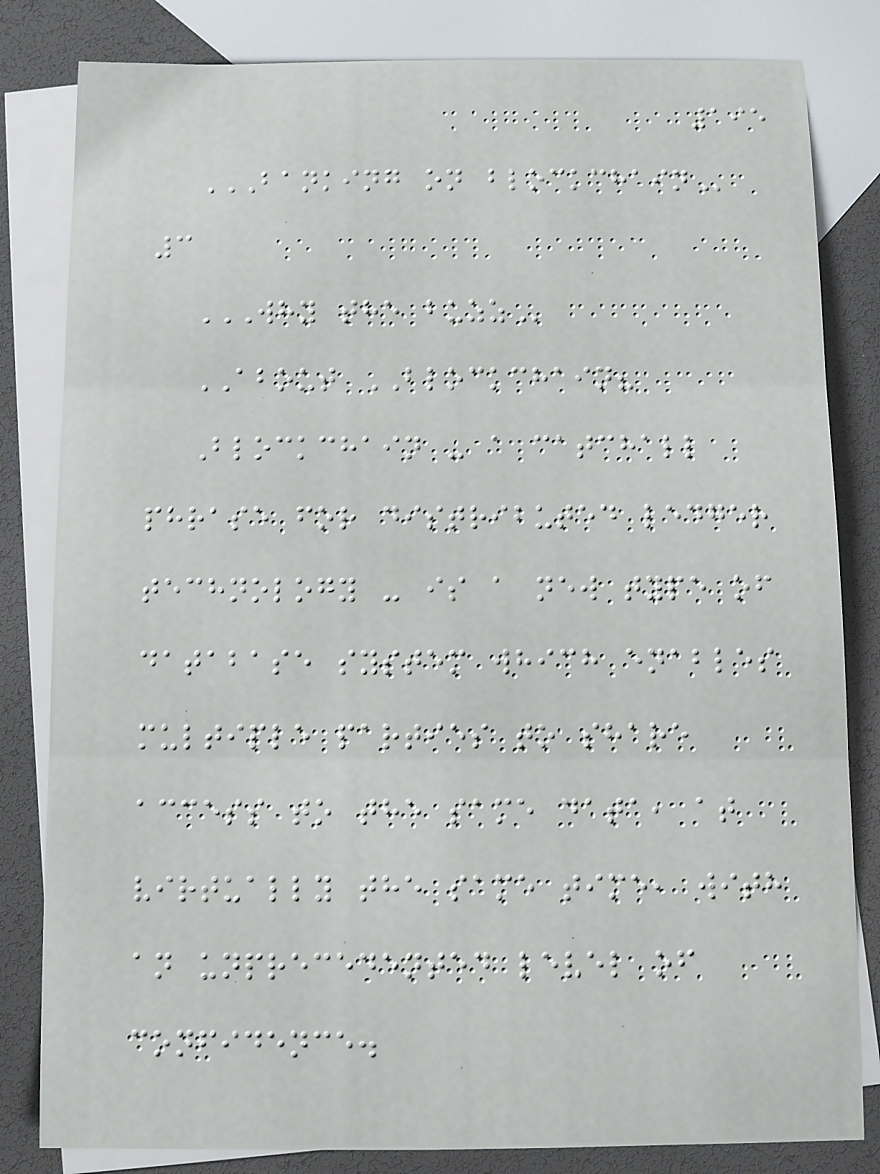195
BANKING ON BLOCKCHAIN
3
WHY THE BUZZ
ABOUT BLOCKCHAIN?
Blockchain - a catchall
phrase for distributed ledger
technology - is a new type of
database system which enables
multiple parties to share
access to the same data, at
virtually the same time, with
an unprecedented level of
confidence.
